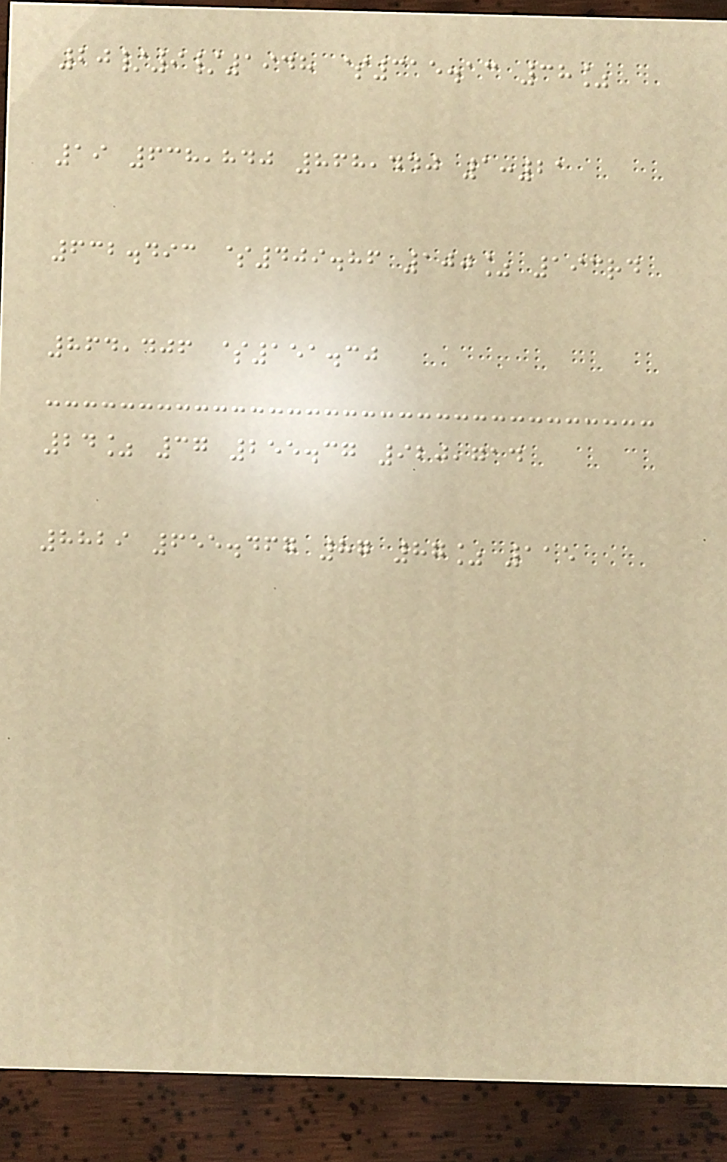20/9/1948 $315.13 38%
19 638,840 868,440 1:21
632.493 $409.86 100% 193rd
864,406 $151.30
24% 37 255.37 920,714
8829 655.467 87 87% 115
